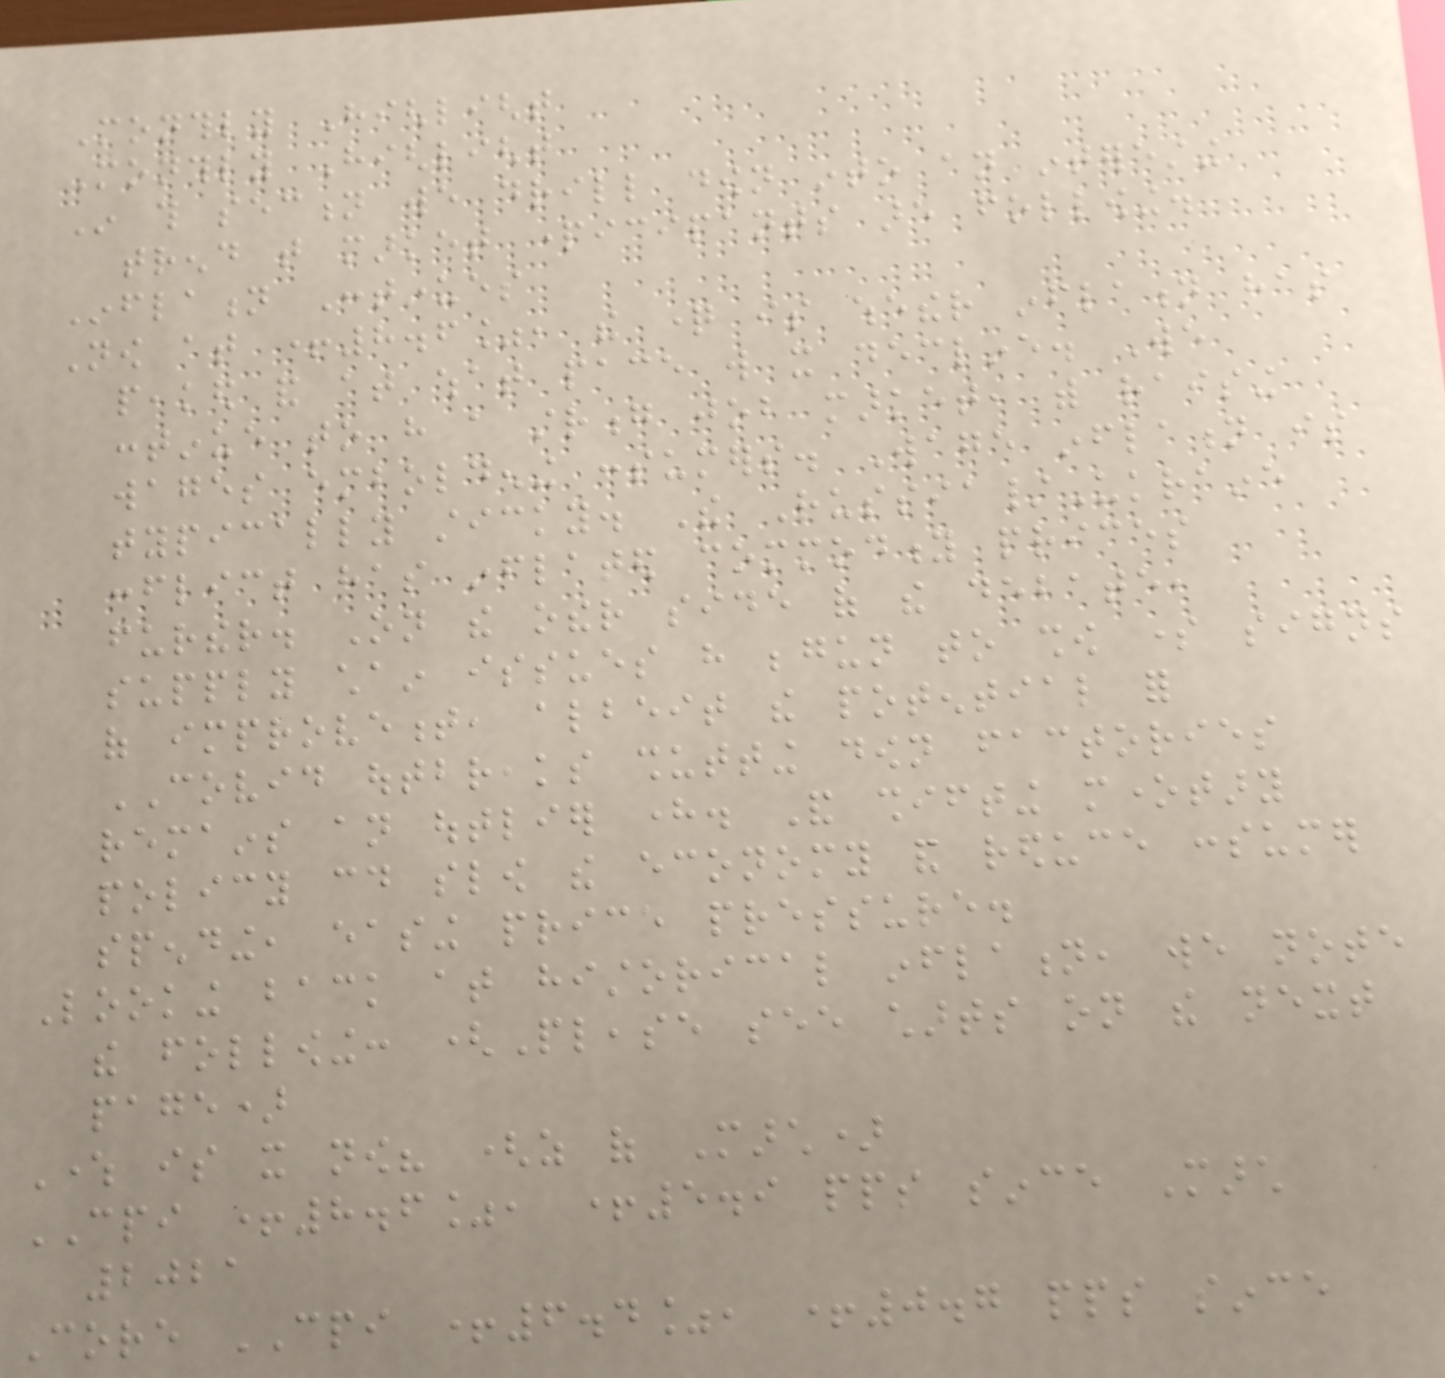Monthly Highlight
Monthly Highlight
In this section we drill down into an interesting
trend that market participants are following.
Inflation Continues
Now at +8.6%, the question is whether inflation has
peaked and at what pace will it decline. We
continue to have a strong job market, with raising
wages emboldening consumers. Wage inflation is
typically sticky. The Russia/Ukraine
conflict has inflated commodity prices
further. On the other side of the debate,
supply chain issues have begun to show some signs
of improvement, albeit the potential for
COVID outbreaks shutting down factories
remains an outlier here. And shifting monetary
policy could slow the economy and reduce consumer
spending, easing price pressure.
Looking back at historical inflation, we note
the following: (Please see charts on the next
page)
Where is it now? (as of March)
CPI +8.6%, +5.9 pps since March
2021
Core CPI +6.4%, +0.7 pps since
